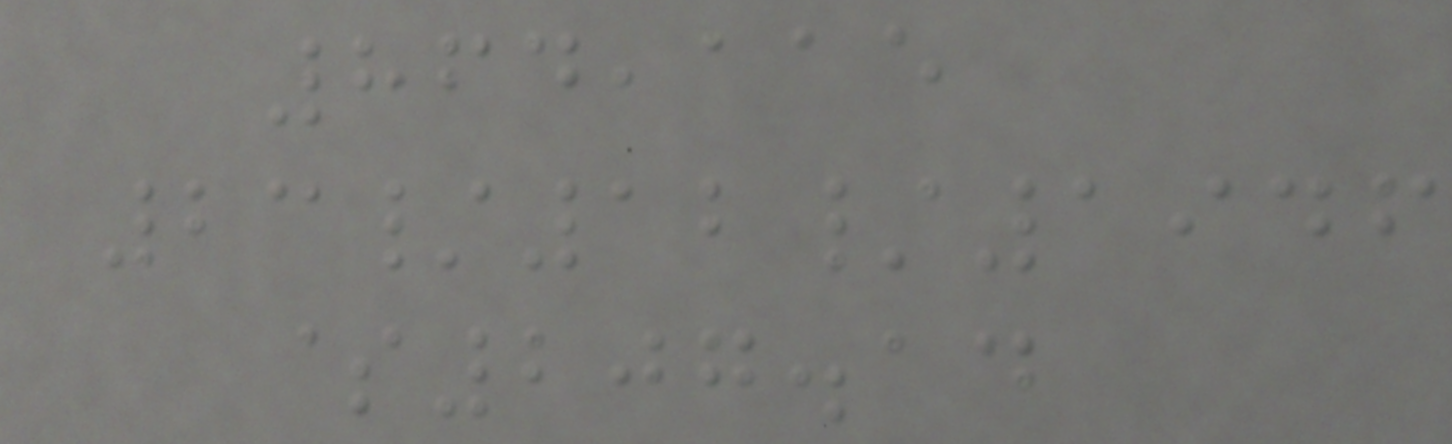864,115
23/12/1946
$207.14
